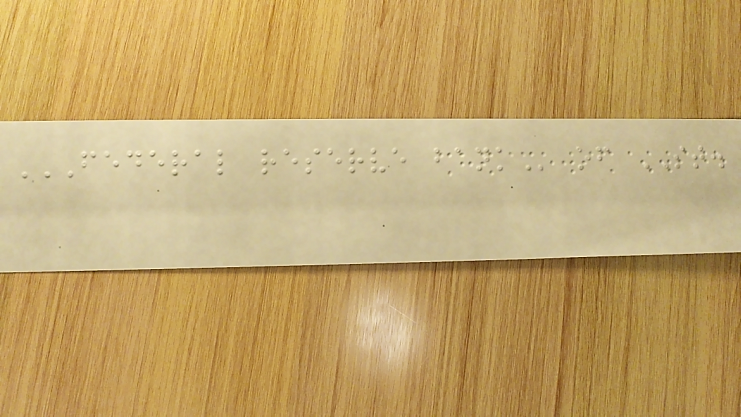FEDERAL RESERVE BANK of ST.
